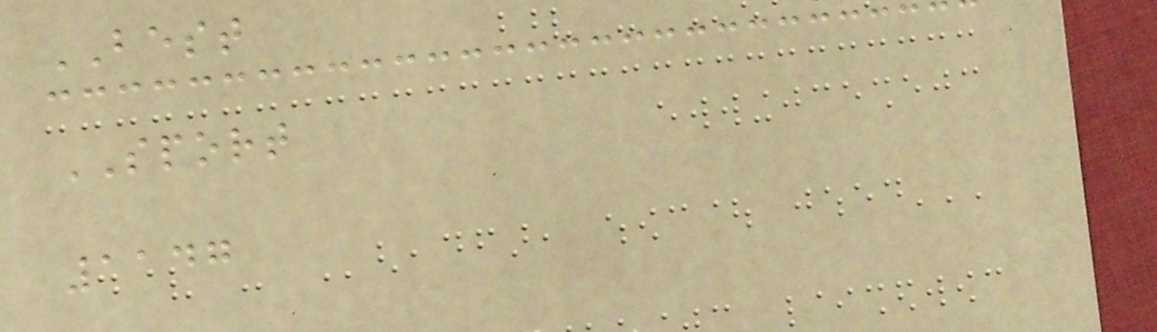BEST
SPORT
1147
